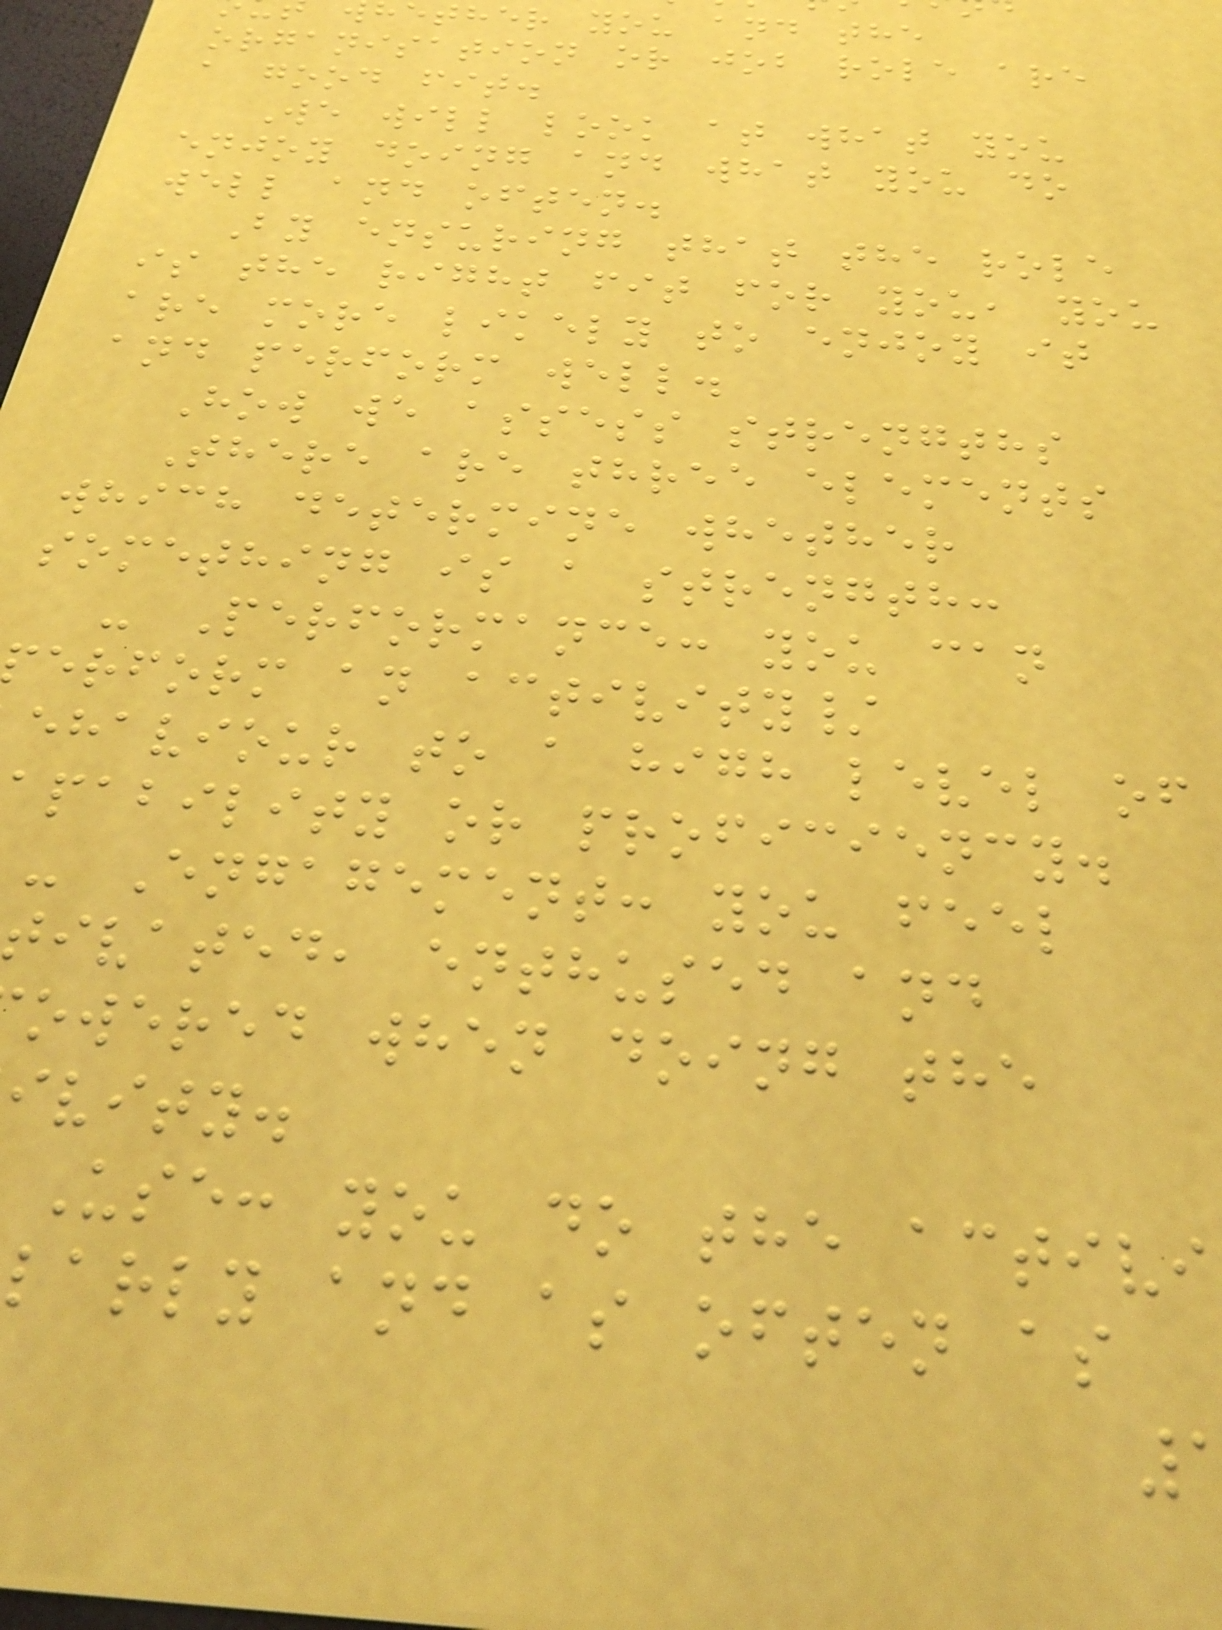ther you and the
organisation or job role are
a good fit.
We will look at what you
enjoy doing and what you do
well and often.
By ensuring that the role
is the right fit for you, you
are more likely to enjoy it
and perform well.
How we assess strengths
There are three elements
which determine whether
something is a strength:
- Performance: you can
erform an activity/
ehaviour to a high level of
pability or proficiency.
- Engagement: you feel
tivated, enthused and
owered when doing the
ivity.
Use: you do the activi
larly and as often as
